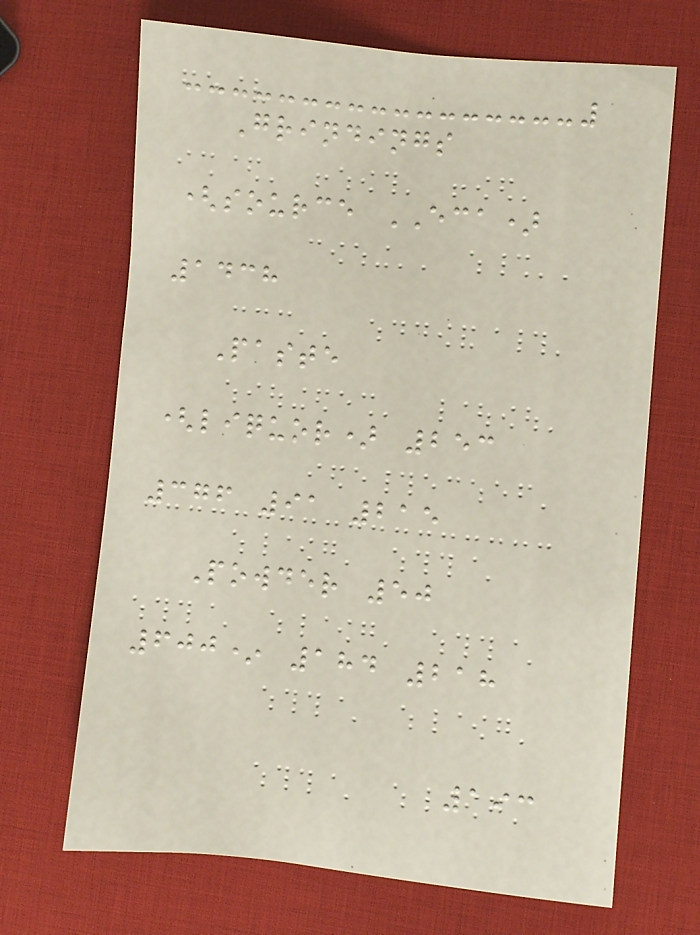Grindings
(source ECA)
1438
Paste
(liquor) 253
376 91 215
Powder 50
600* 184 218
193
